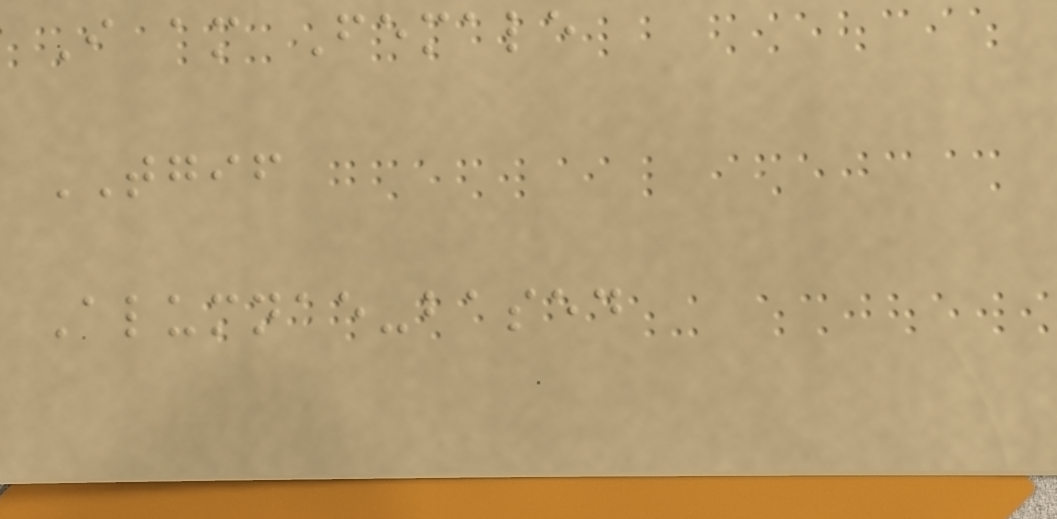I am Female
TGIF
Alumnae-based
